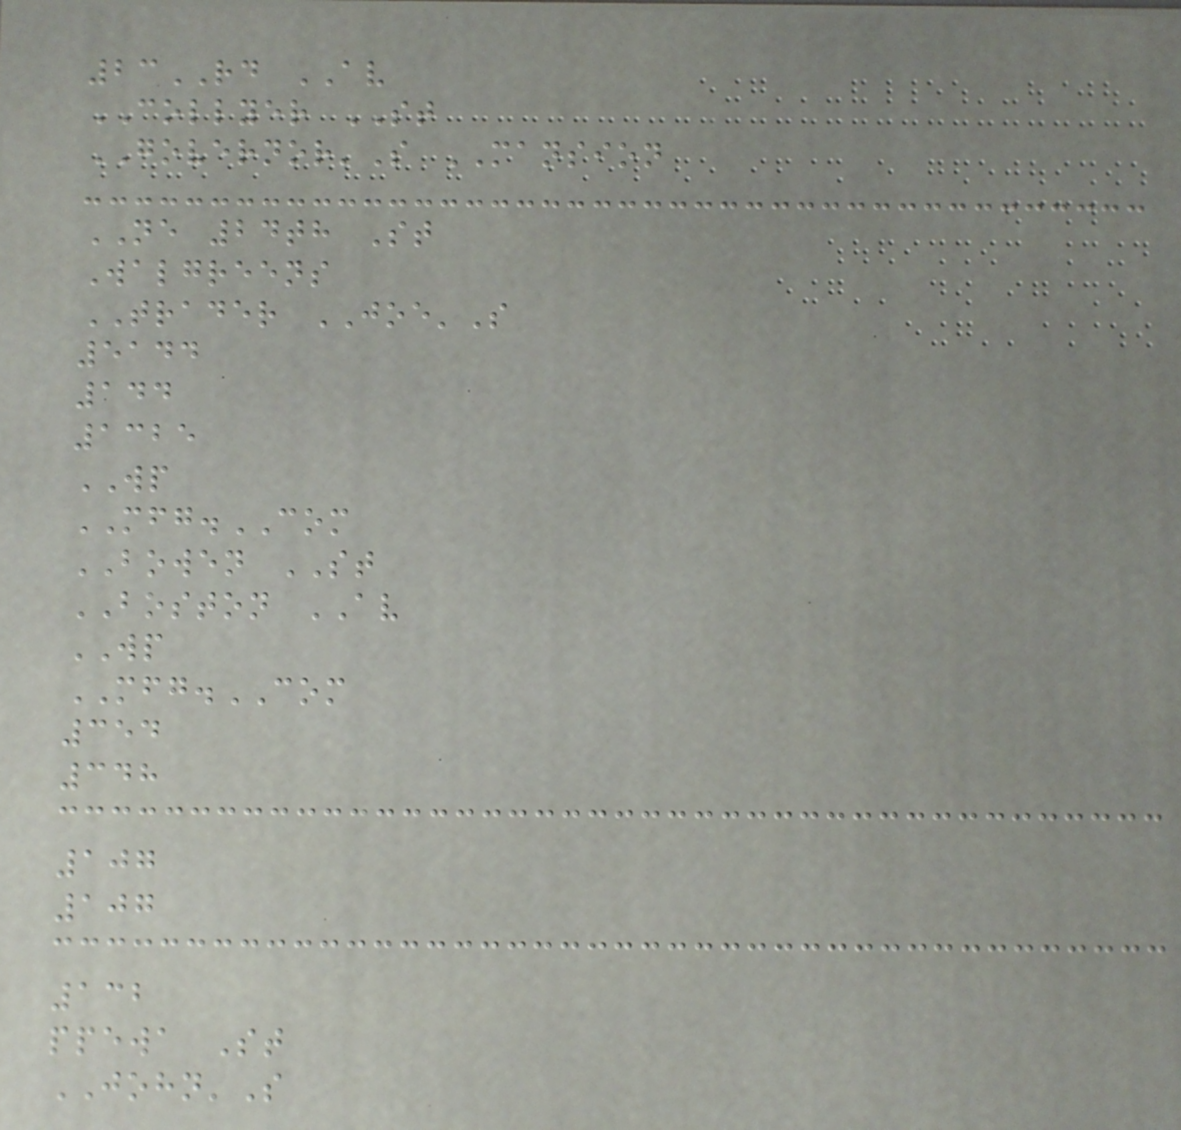23RD AV
COLLYER ST
GOVERNOR'S MANSION
NE 24th St
Walgreens
TRADER JOE'S
5144
144
1325
WP
MFG.COM
BOWEN ST
BOSTON AV
WP
MFG.COM
354
348
107
107
132
ppewa St
JOHN'S
